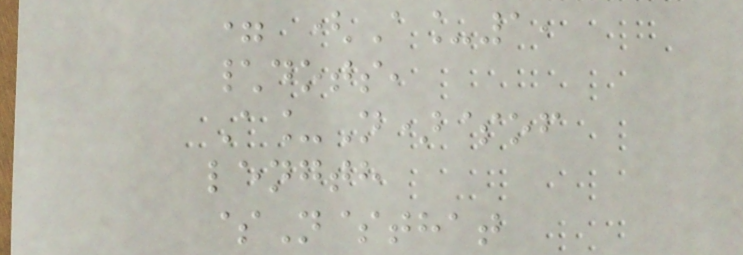= (A_1,
\dots,
A_N)$of
length
$N$that
